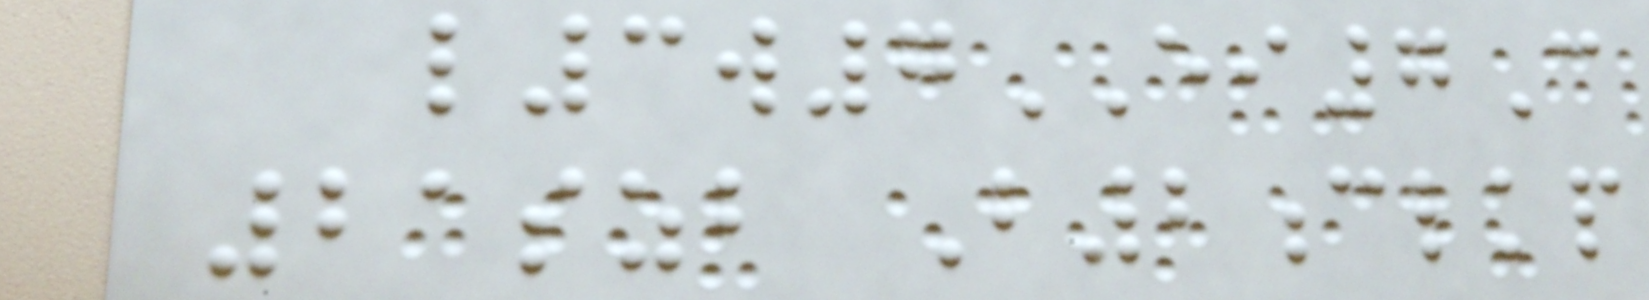l3w7EI7C
21szb B2clkp
